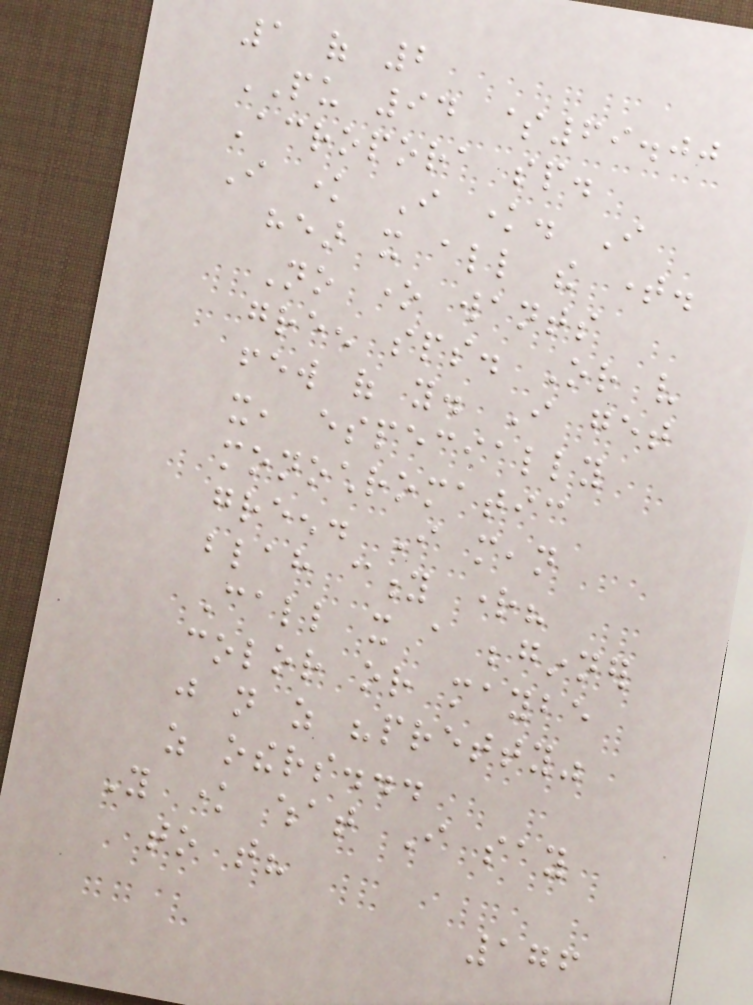1 of 2
PU 94 $69.00
Acropora sp.
I know I know. I
hear it all the time.
No one wants
green sps. Or very
few of you. I get
it, especially
monochromatic
green. I mean
blah city right?
Call it a beginner
color or maybe
just not as "pretty"
as others...
You know what I say
to that?
176
